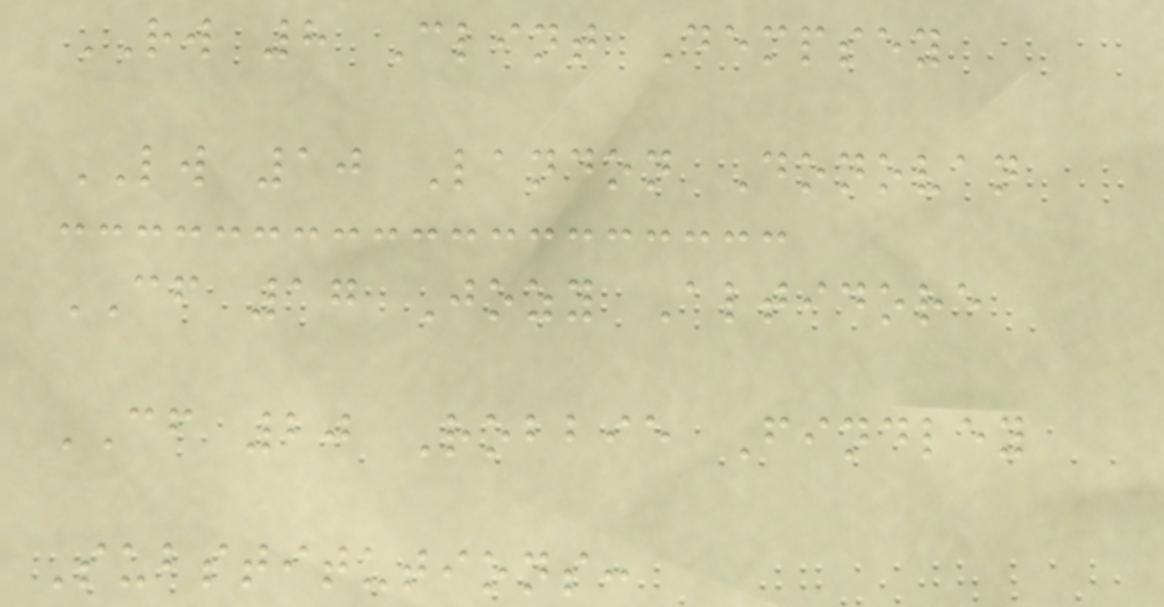RW 8 Clint Dempsey
LW 10 Landon Donovan
CF 17 Jozy Altidore
CF 20 Robbie Findley
Substitutions:
